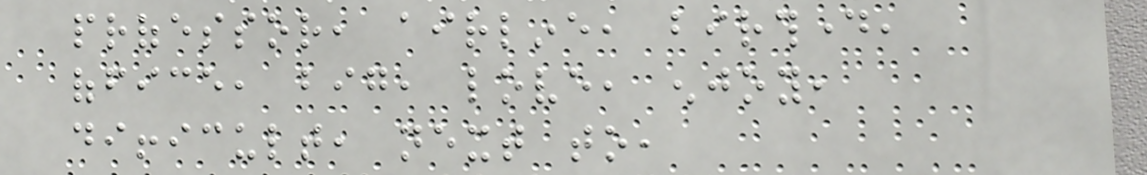professor, airline, birthday,
office, big, love, enjoy,
difficult, next to,
